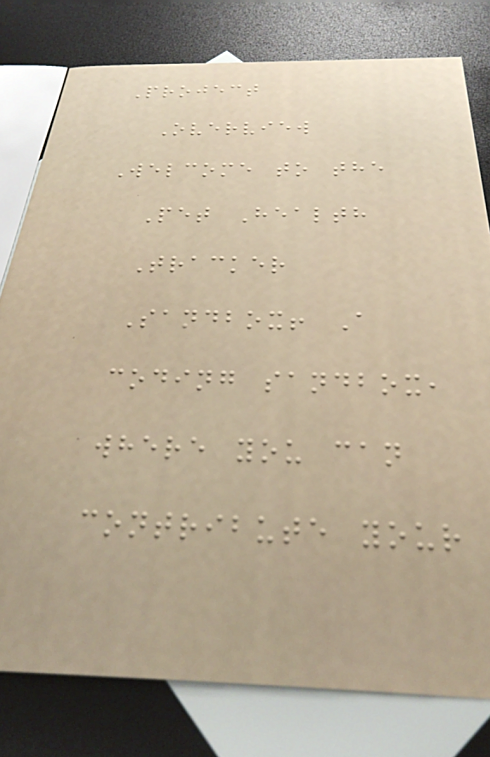Project
Overview
Welcome to the
Pet Health
Tracker
Sandbox! A
coding sandbox,
where you can
contribute your
